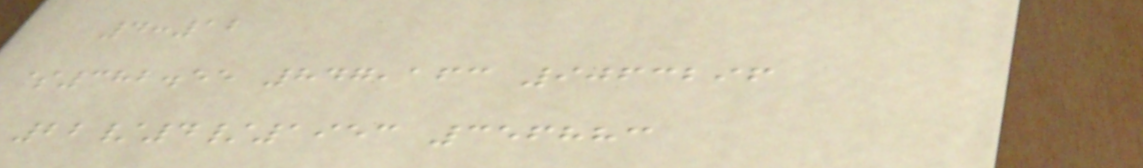4:12
$382.55 847,163 9063296
22/4/1953 356883
